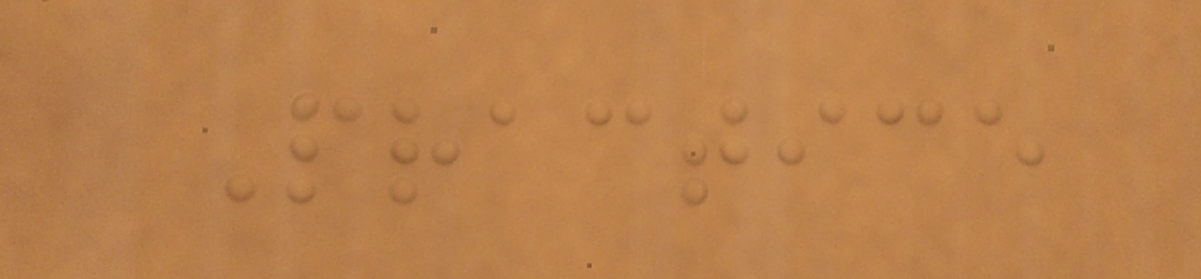Practice
